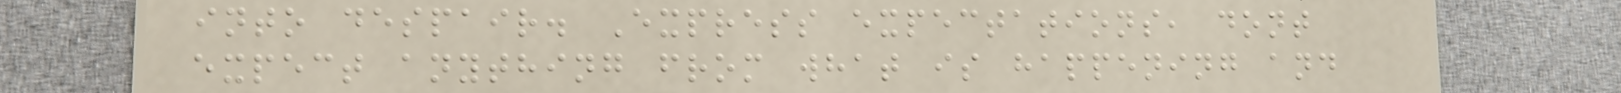into despair. Express expectations, dont
expect anything from what is happening and
